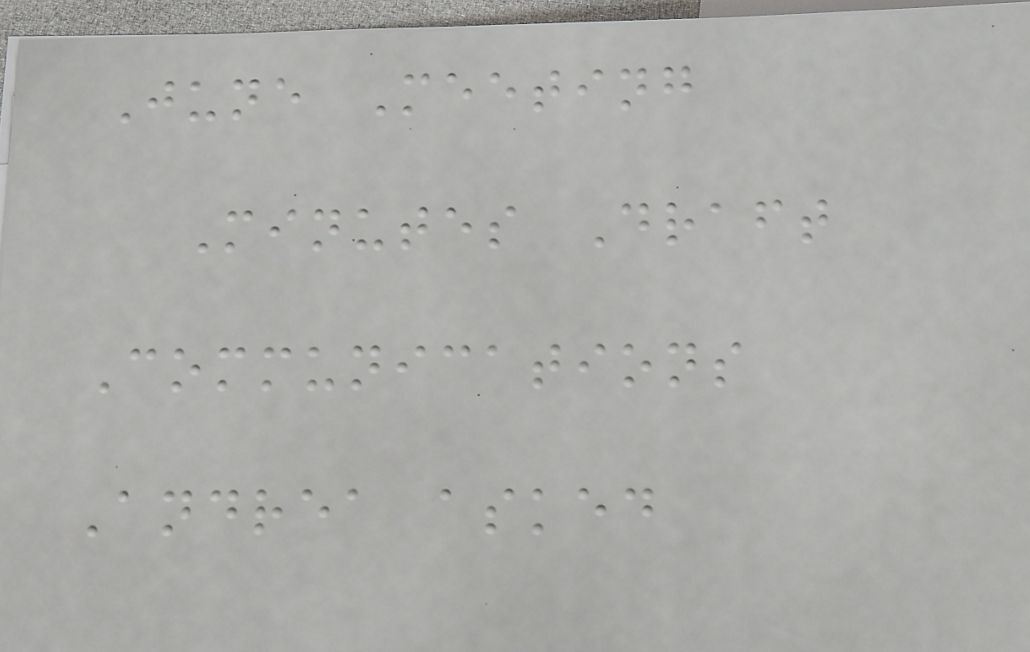June Meeting
Minutes Draft
Communications
Andrea asked
